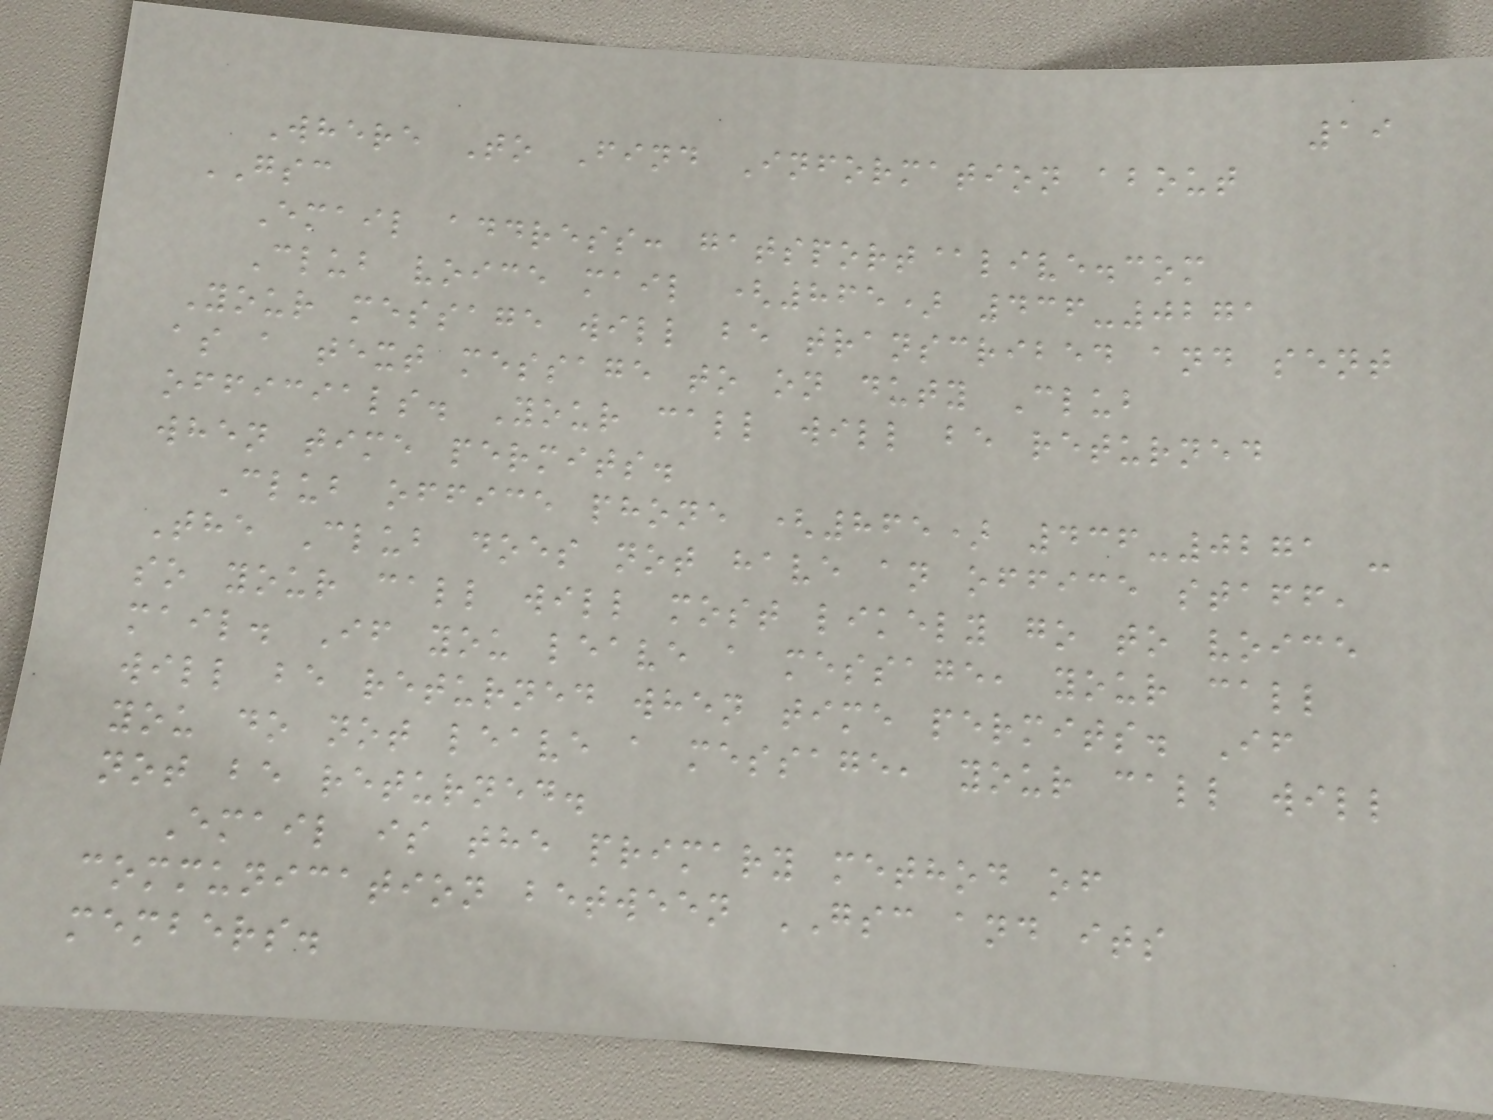19
Where To Find Information about
GSC
Email address: gatsport@live.com
Club voice mail (865) 436-0271
Your message will be transcribed and sent
as a text message to on duty Club
officials. Your call will be returned
when time permits.
Club office phone (865) 436-0271 -
The Club does not have an office staff,
so your call will most likely go to voice
mail. If you leave a message, your call
will be returned when time permits. If
you do not leave a message, your call will
not be returned.
Email is the primary method of
communication between GSC and its
members.
